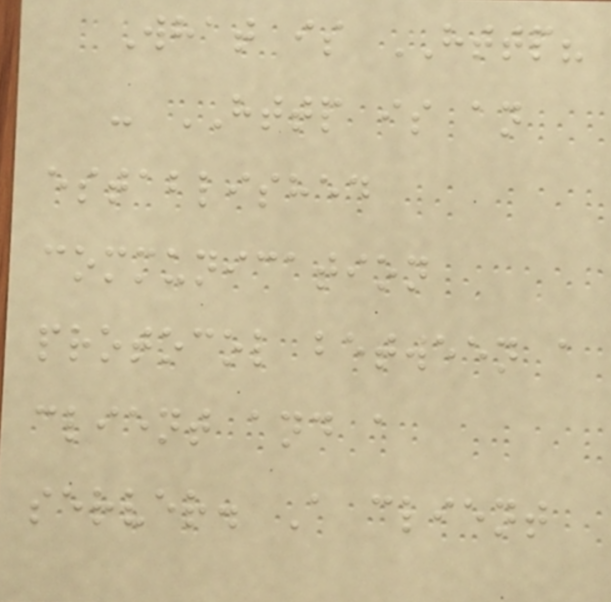What is HTTP?
- HTTP is an
established
communication
protocol between a
client and a
server. A client
